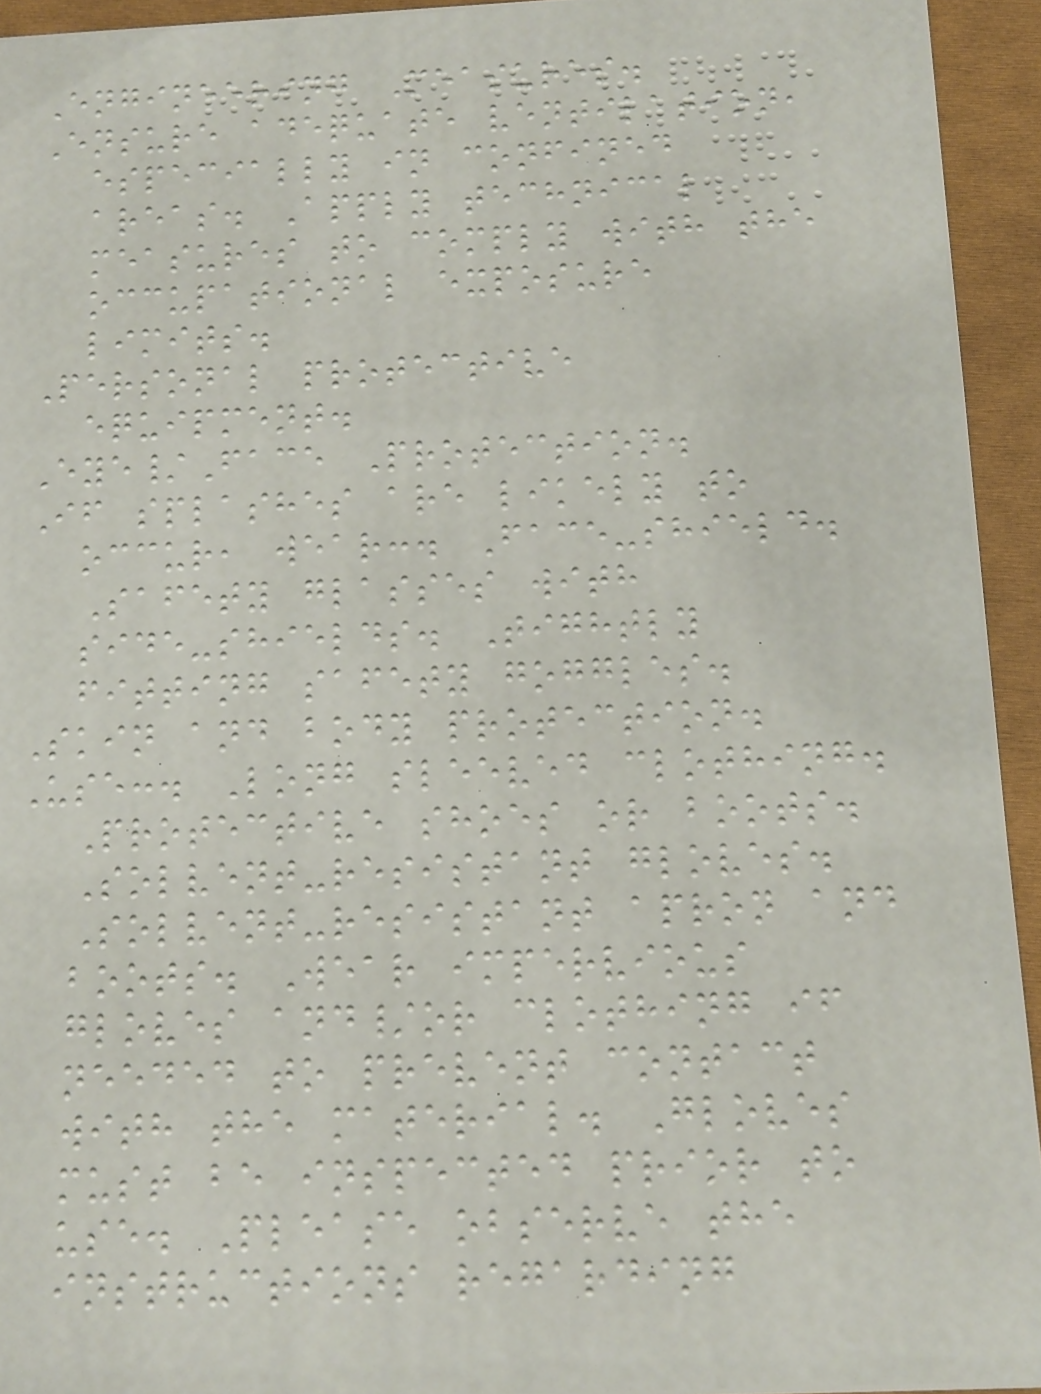Engineering Measures.
Ensure adequate ventilation,
especially in confined
areas. Apply technical
measures to comply with the
occupational exposure
limits.
Personal protective
equipment.
Eye/Face Protection.
If splashes are likely to
occur, wear:. Face-shield.
Safety glasses with
side-shields. Tightly
fitting safety goggles.
Skin and body protection.
Use:. Long sleeved clothing.
Protective shoes or boots.
Solvent-resistant gloves.
Solvent-resistant apron and
boots. Wear impervious
gloves and/or clothing if
needed to prevent contact
with the material. Gloves
must be inspected prior to
use. Please observe the
instructions regarding
